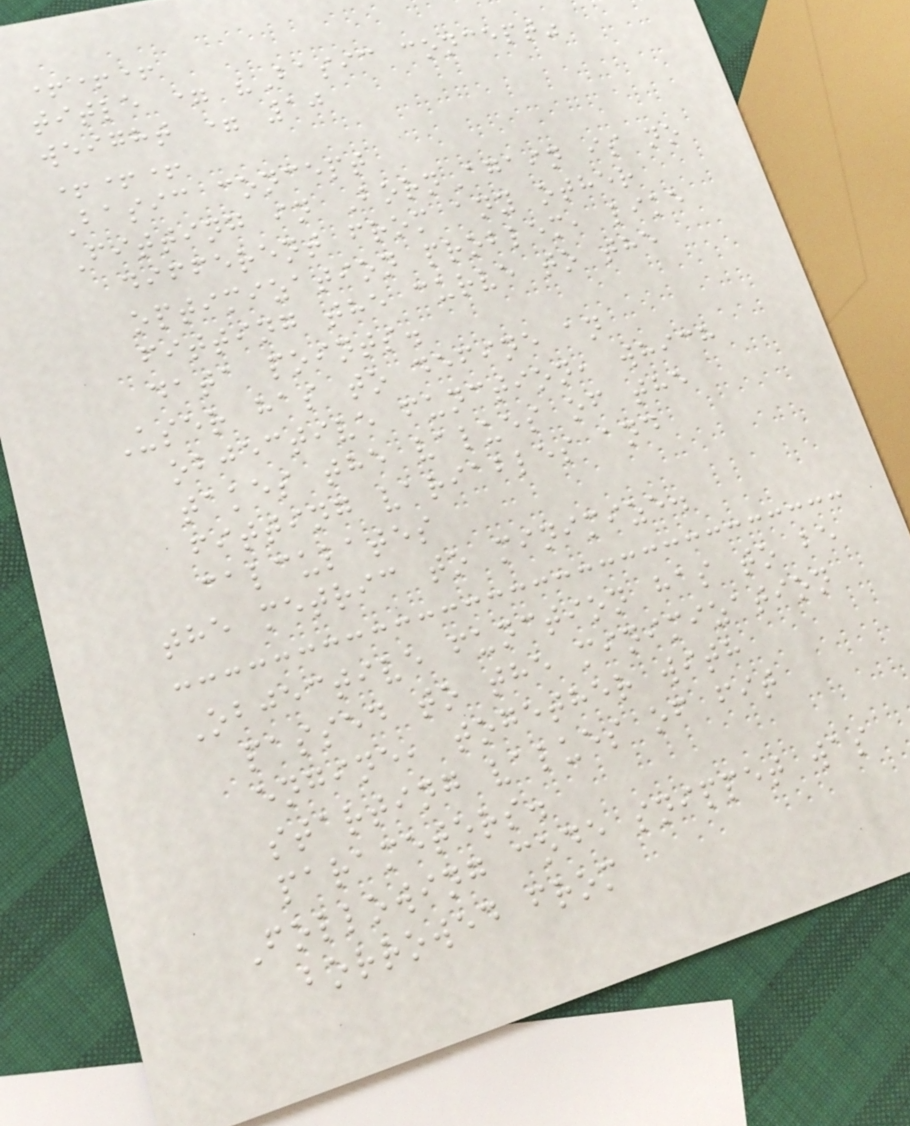+++
title = "Basic concept"
weight = 10
+++
Basic concept
Fitting in BornAgain is no
different from any other
optimization problem, like
fitting the curve to the
data points.
User has to define an
objective function, which
takes the values of the
fitting variables and
calculates
the metric to minimize.
Objective function has to be
passed to the minimization
engine, together with
starting values of fit
parameters.
Following code snippet was
borrowed from
